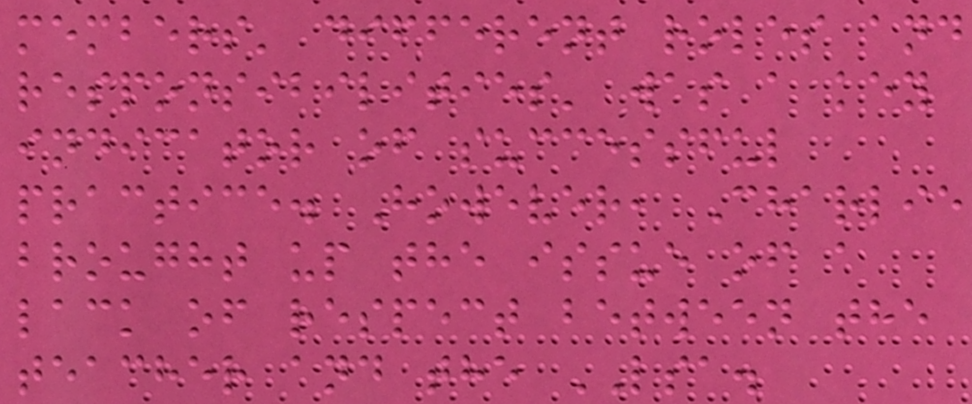members' different roles and
responsibilities' was a key
indicator of successful
practice. However, Charlie
brought up the issue of a
lack of respect between the
teacher and the LSA.
